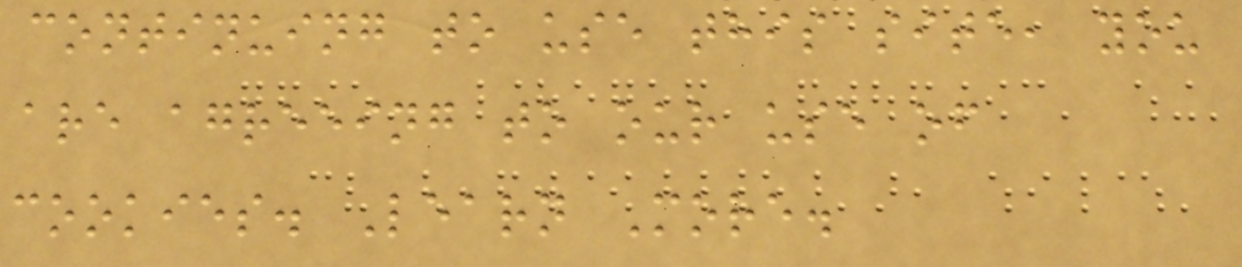continuing to use this site, you
are agreeing to our use of
cookies. Learn More.
